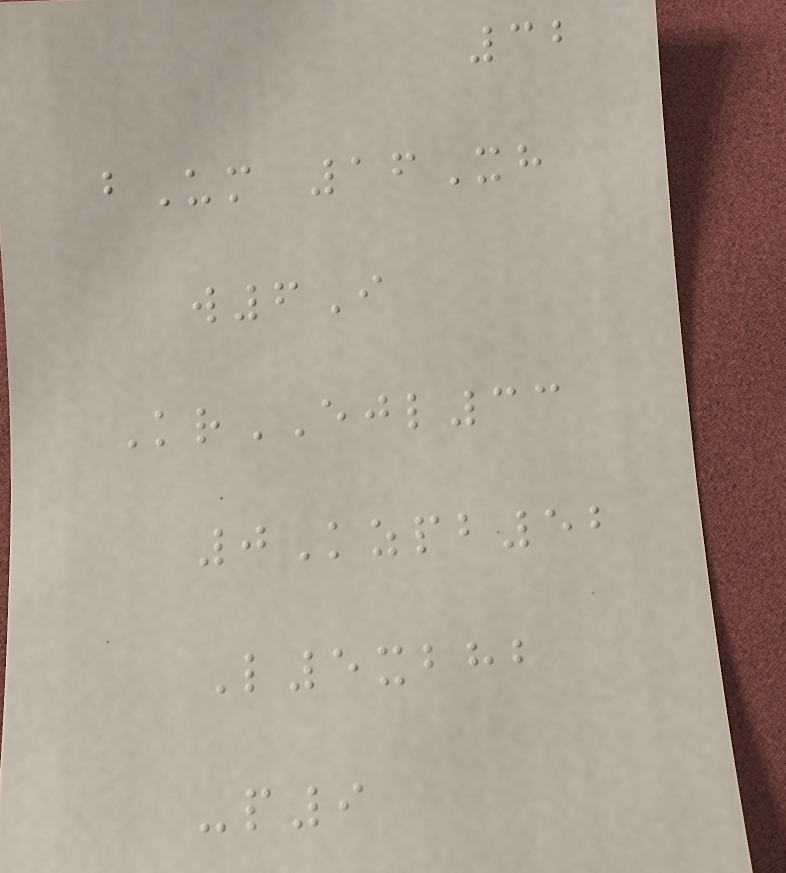32
bUm 16Xh
w6I
KrEJL33
0Kzpb52
L5xbhb
-p9
